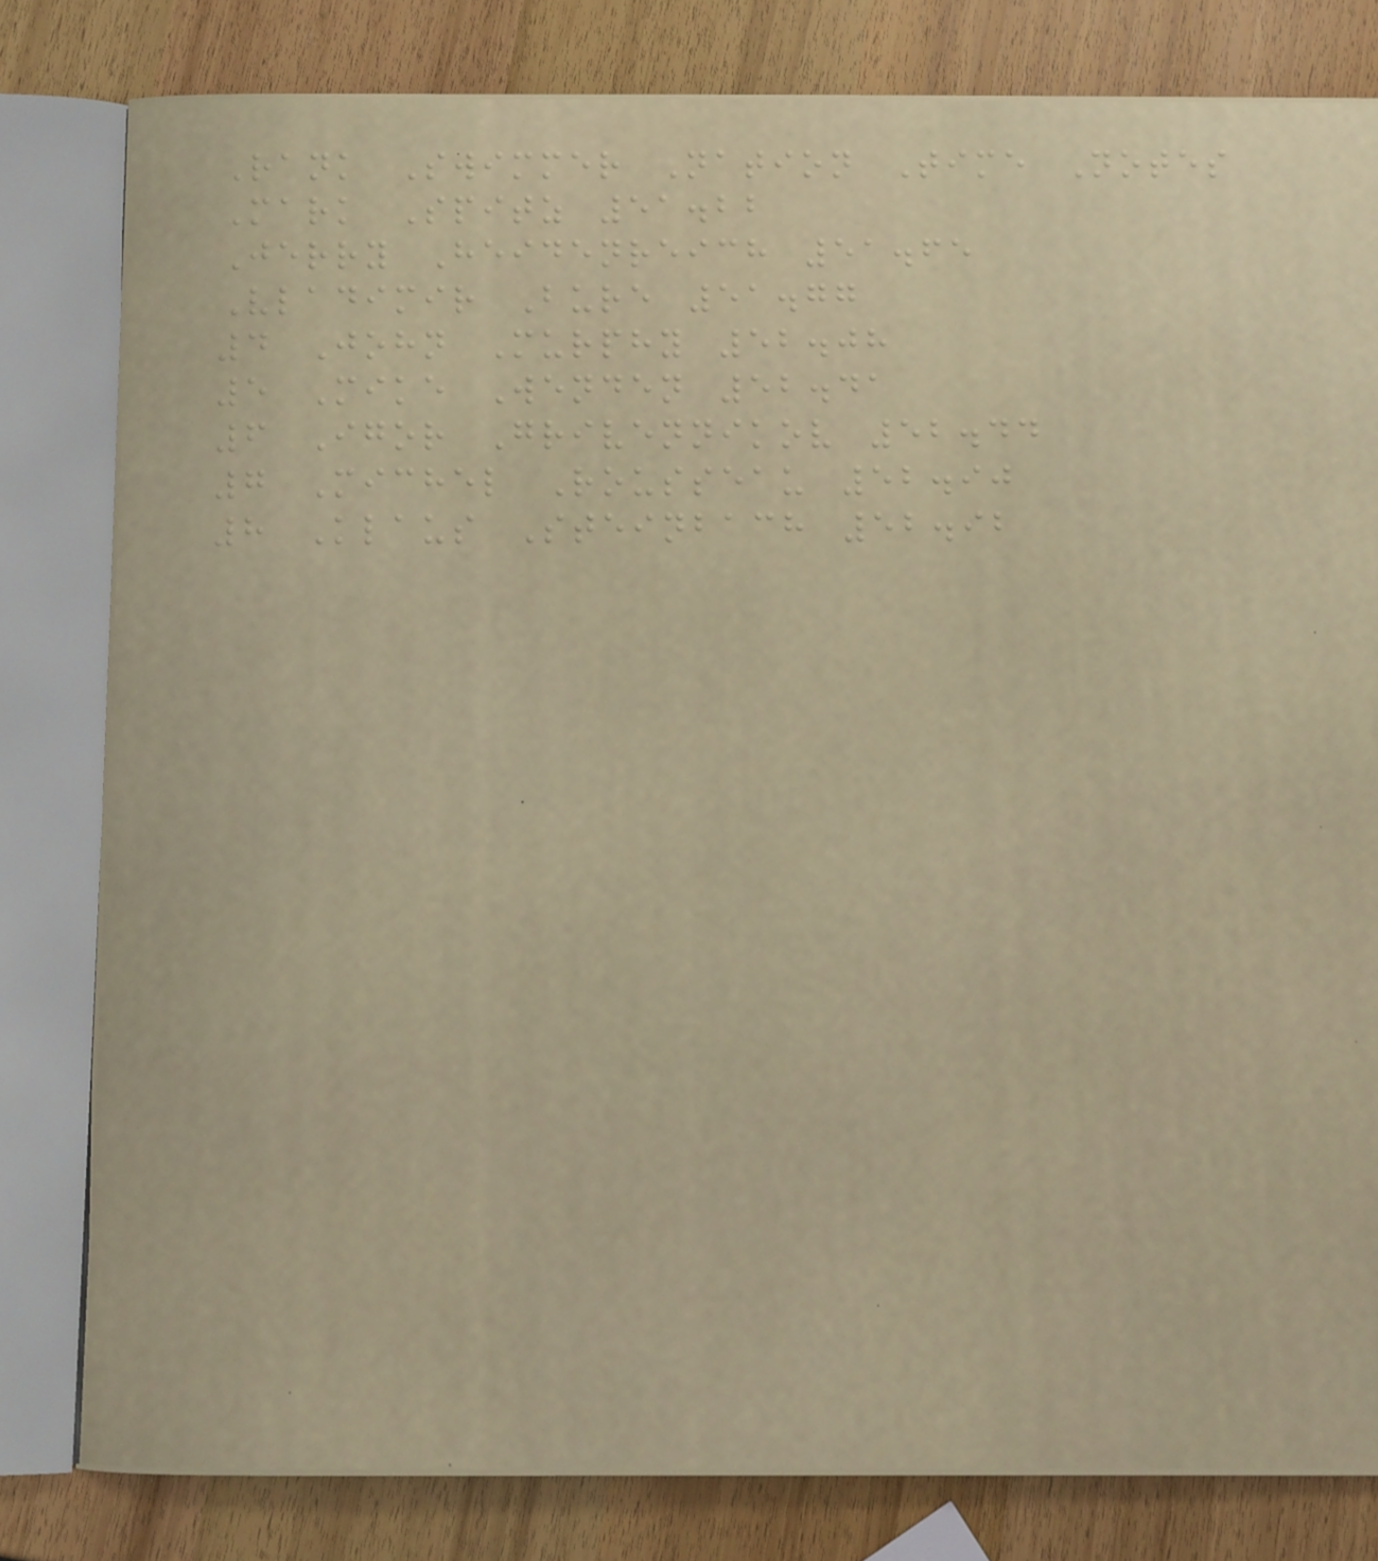Rank Swimmer Nation Time Notes
Mark Spitz 51.22
Jerry Heidenreich 51.65
Vladimir Bure 51.77
4 John Murphy 52.08
5 Mike Wenden 52.41
6 Igor Grivennikov 52.44
7 Michel Rousseau 52.90
8 Klaus Steinbach 52.92
